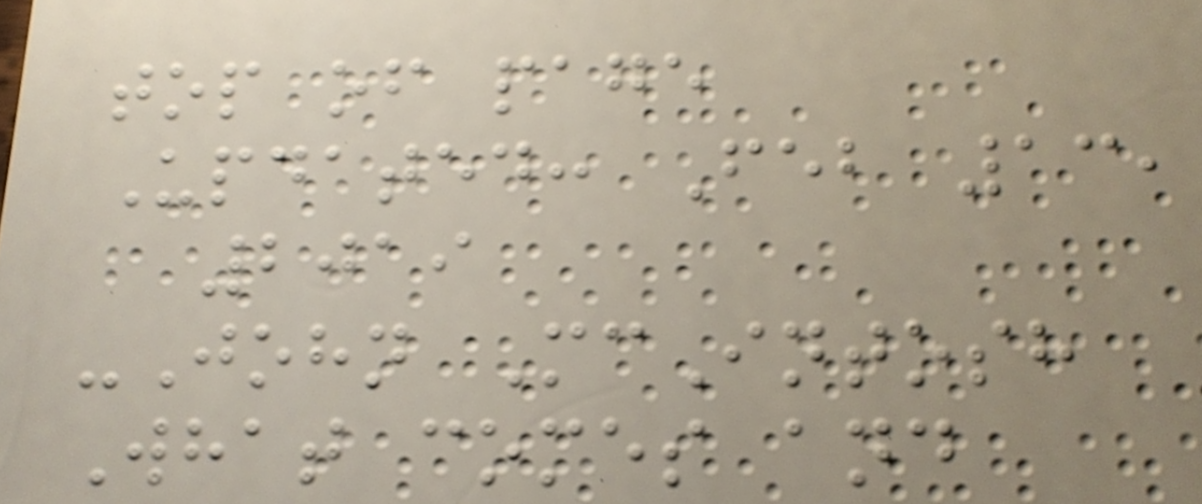top of page
Updated: Feb 13,
2019
-John McIntosh
What comes and
